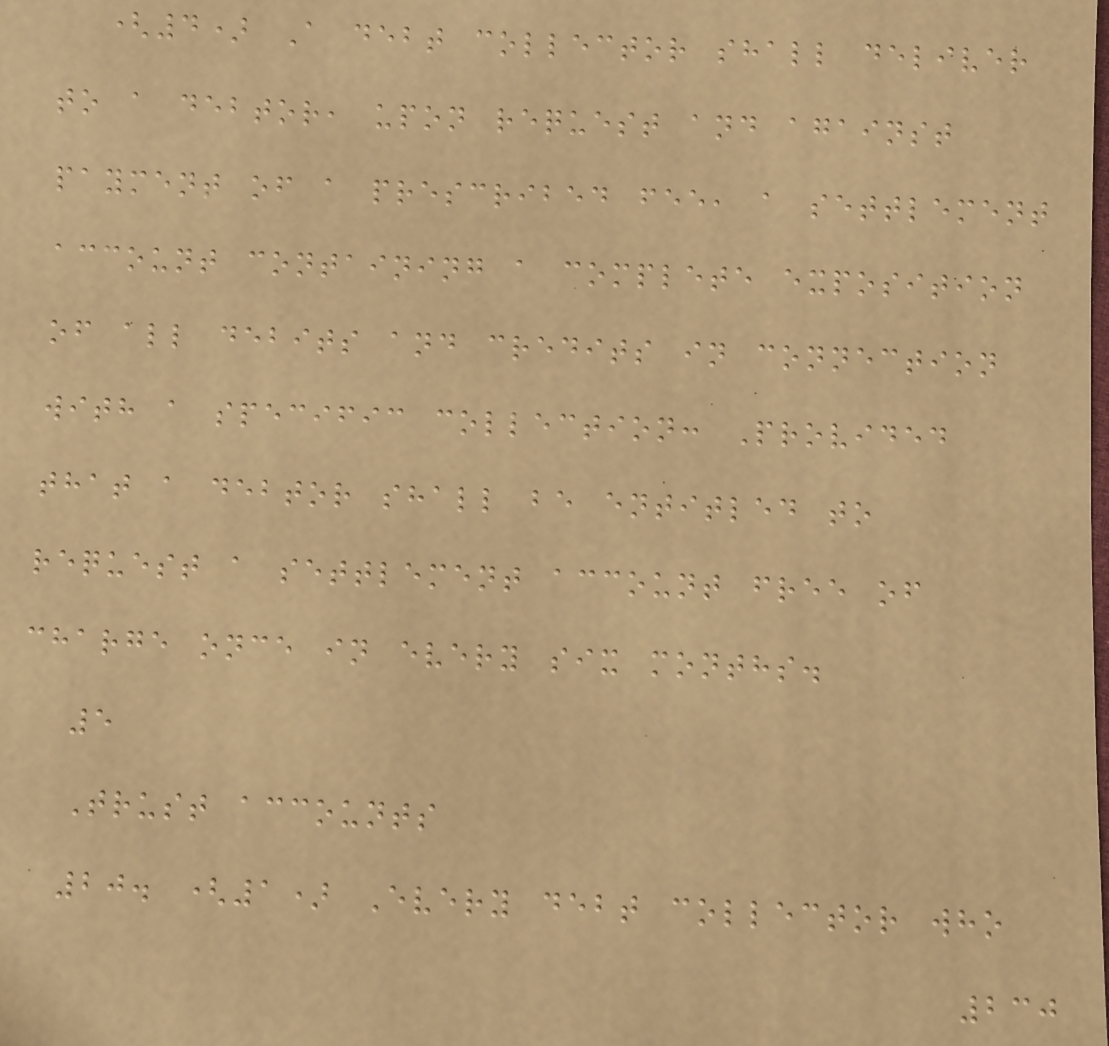(4) A debt collector shall deliver
to a debtor, upon request and against
payment of a prescribed fee, a settlement
account containing a complete exposition
of all debits and credits in connection
with a specific collection: Provided
that a debtor shall be entitled to
request a settlement account free of
charge once in every six months.
5
Trust accounts
20. (1) Every debt collector who
230
